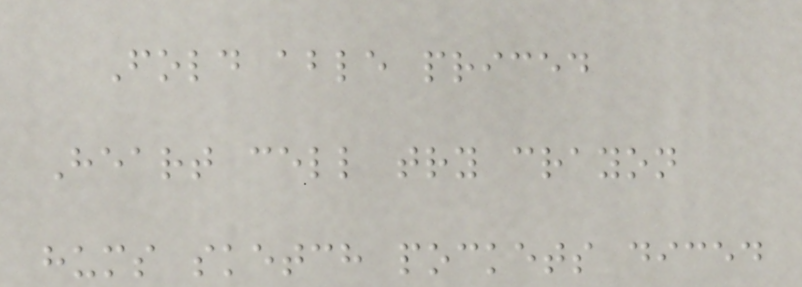Fold able priced
Heart cell try crayon
hums sketch pockets diced
